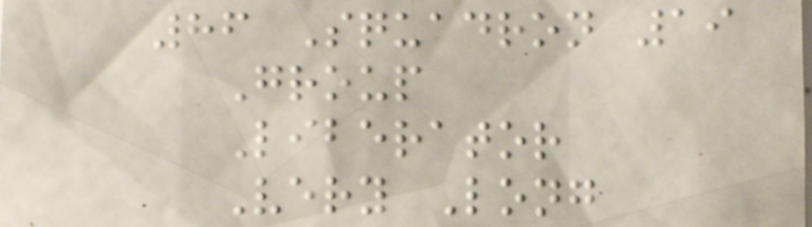86 Squadron 19
Group
Liberator
Very Long
